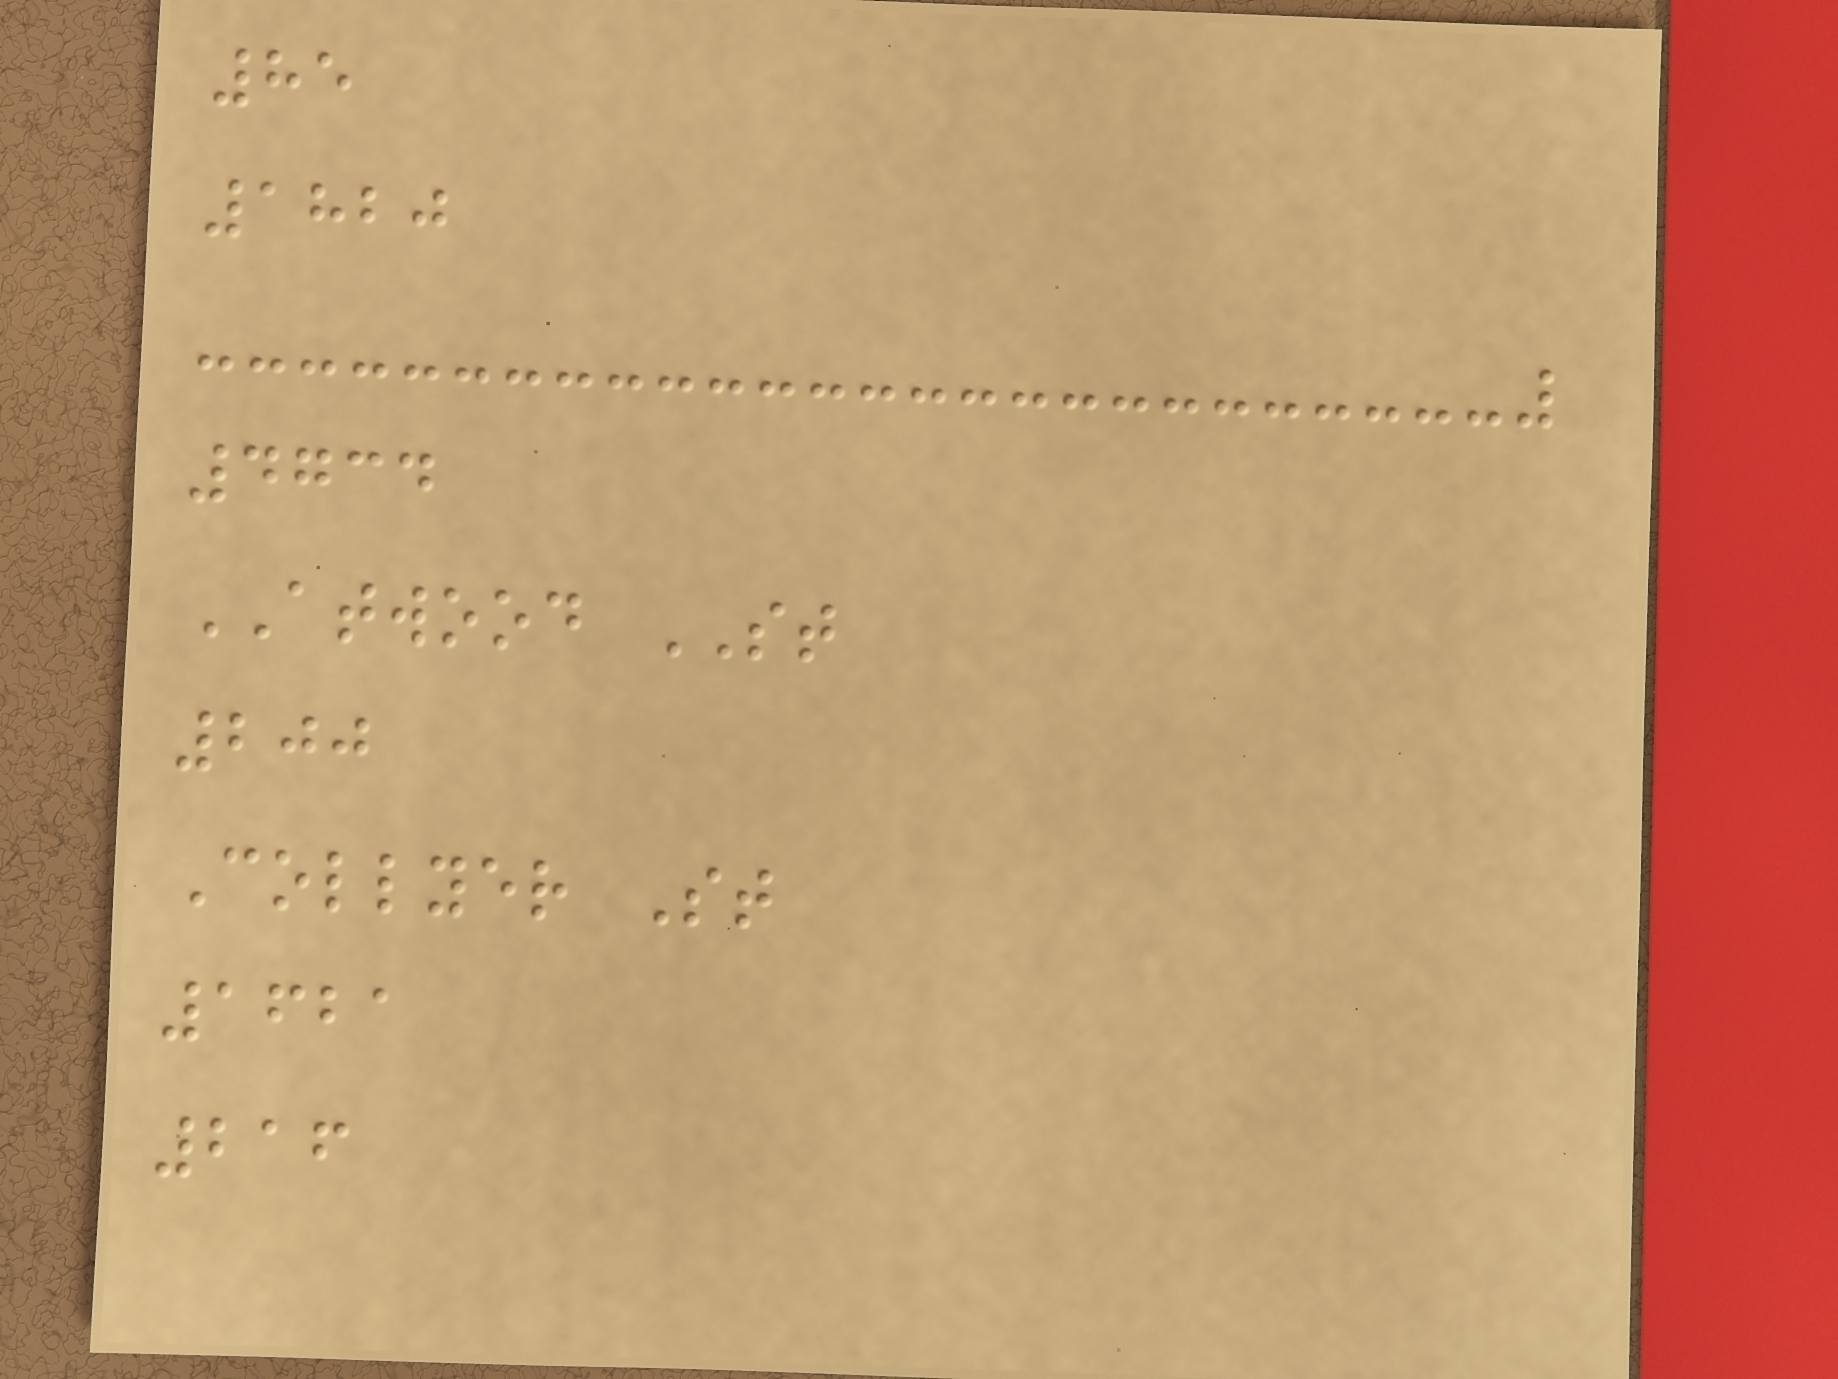85
1820
4734
ATWOOD ST
200
Collyer St
1621
216
